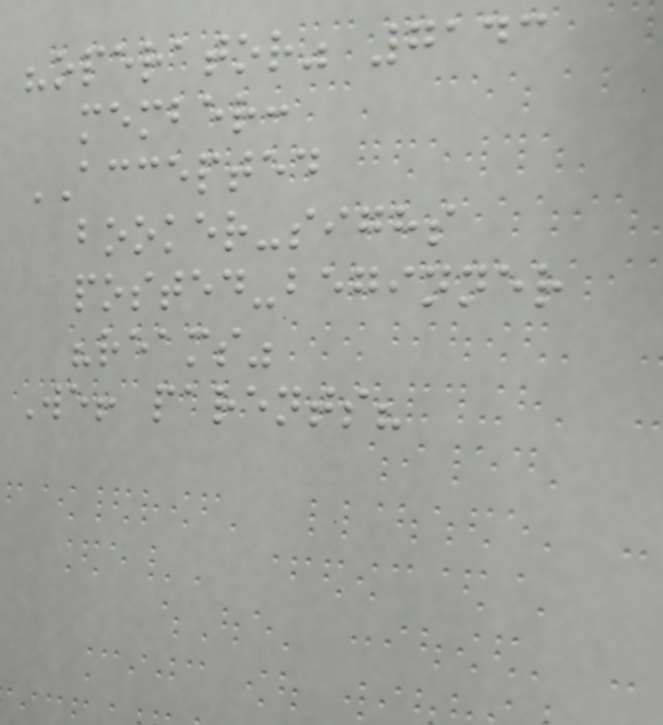"operator" 7143
member:
ACCEPTED
booker-sighs
posted-beginner
"reams"
We! parents?
